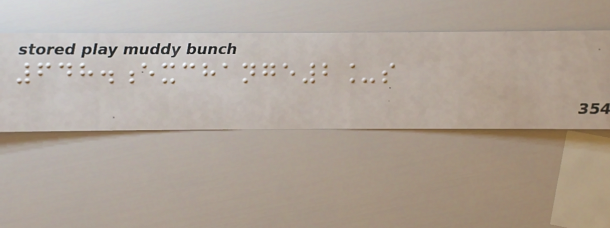648.exchange2_s
